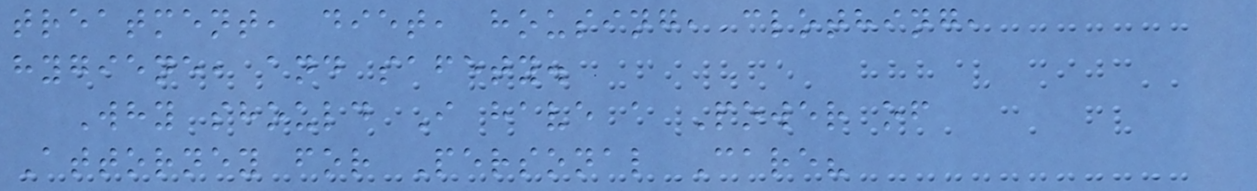treatment, diet, housing, clothing,
hygiene, and safety.
Why should I have a Power of
Attorney for Personal Care?
